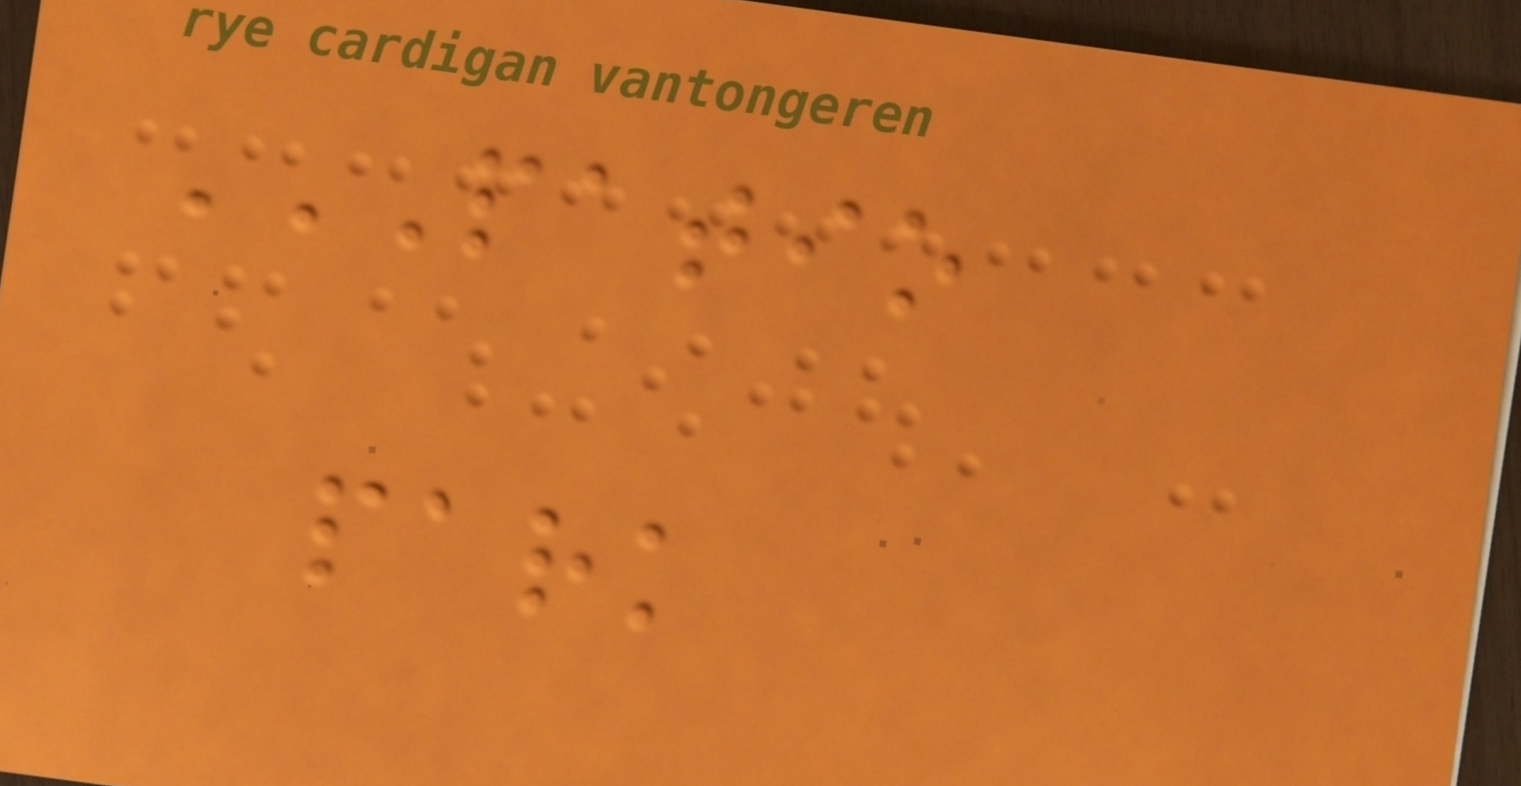PATIO
PARK
